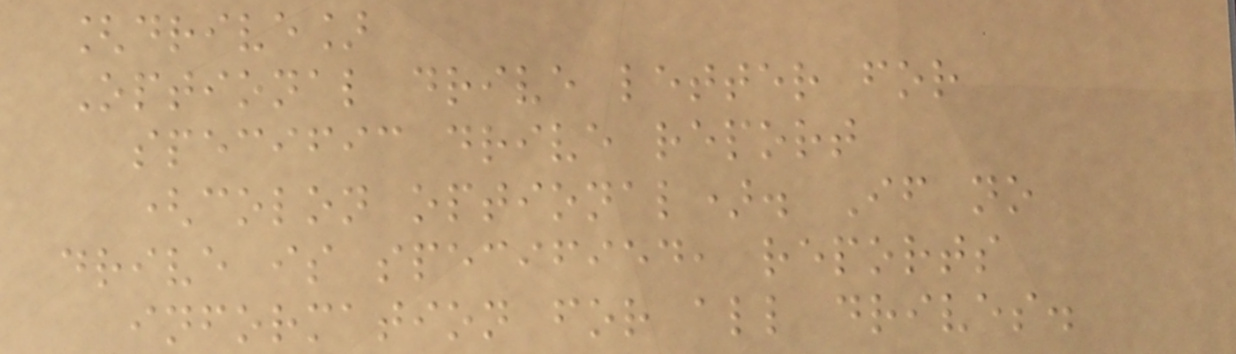[drive]
Optional drive letter for
specific drive report
(colon optional). If no
drive is specified, reports
information for all drives.
